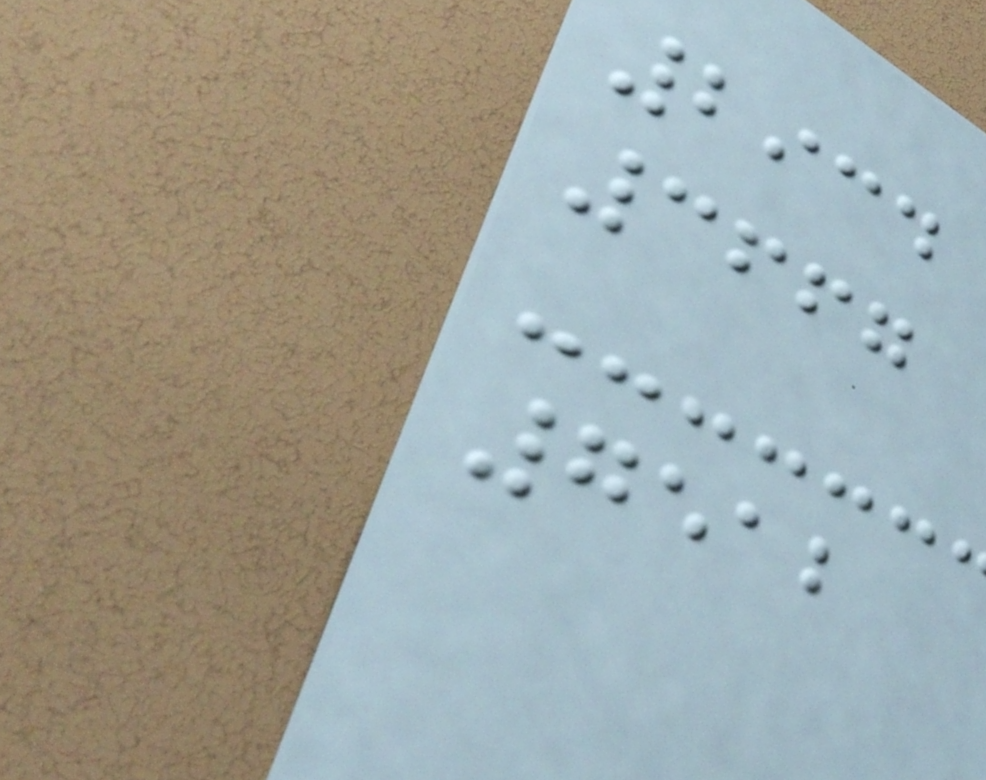2934
3667
7512
